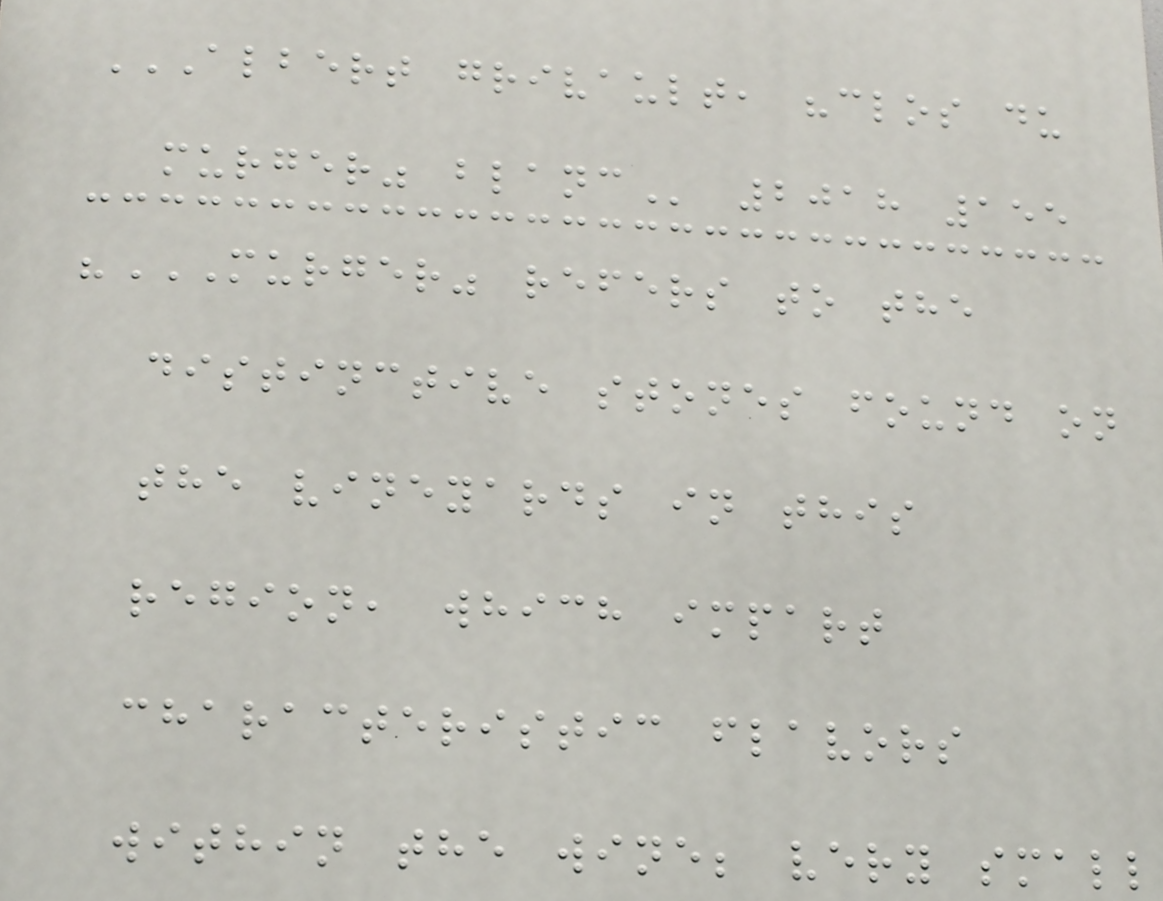ALBERT GRIVAULT, "CLOS DU
MURGER" BLANC 2018 155
"MURGER" REFERS TO THE
DISTINCTIVE STONES FOUND ON
THE VINEYARDS IN THIS
REGION, WHICH IMPART
CHARACTERISTIC FLAVORS
WITHIN THE WINE; VERY SMALL
